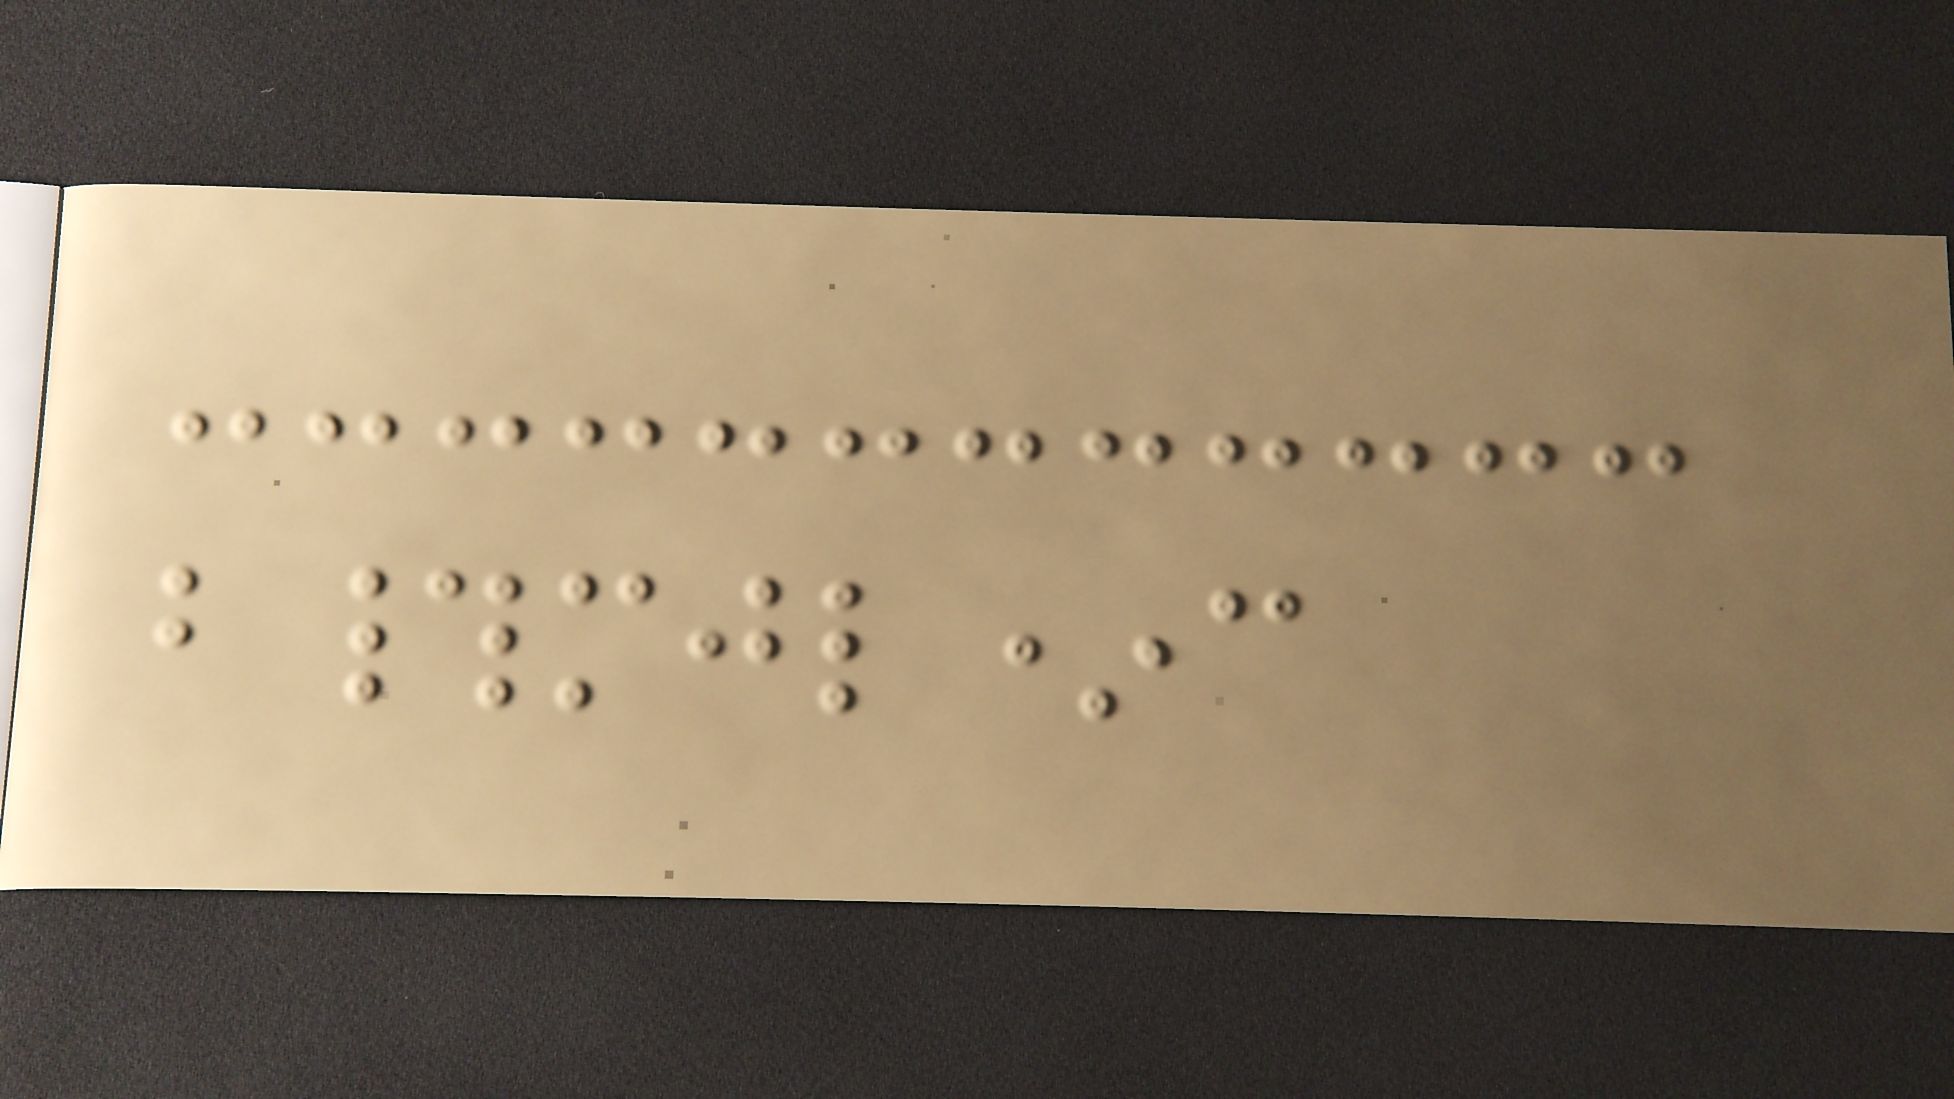b#mjl*c
